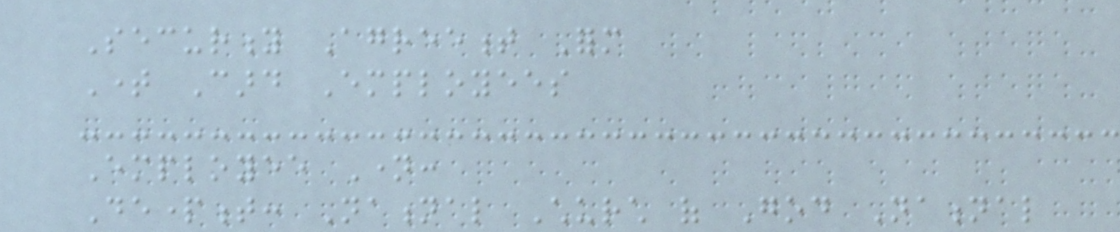Security Agreement Form
Time Card Employees
Employee Name:
Department: National Church of God National
